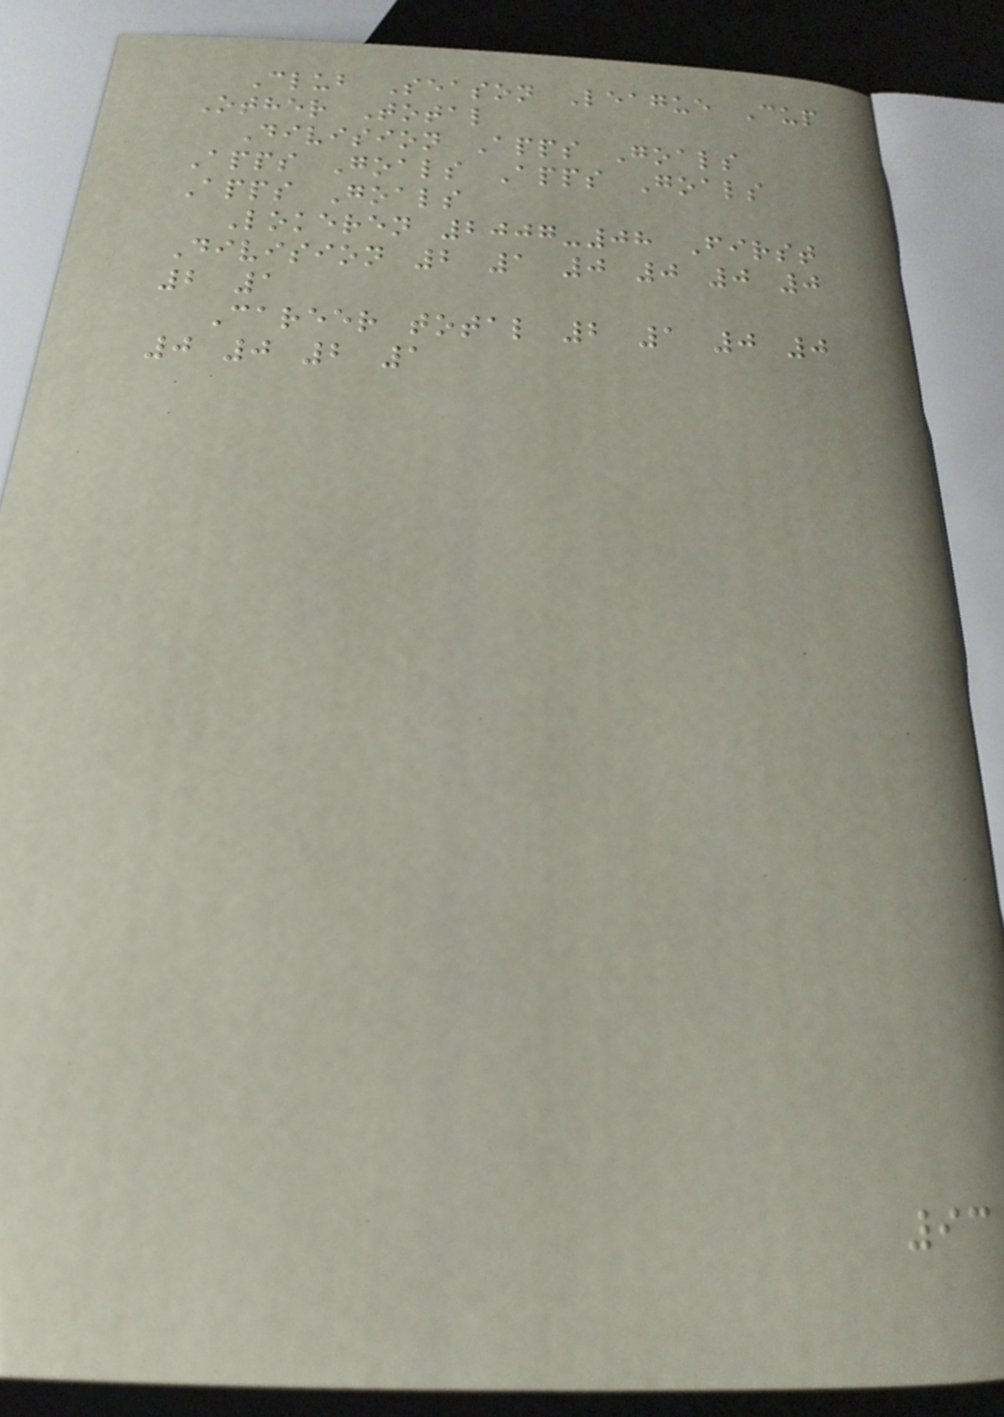Club Season League Cup
Other Total
Division Apps Goals
Apps Goals Apps Goals
Apps Goals
Lokeren 2007-08 First
Division 2 1 0 0 0 0
2 1
Career total 2 1 0 0
0 0 2 1
93
